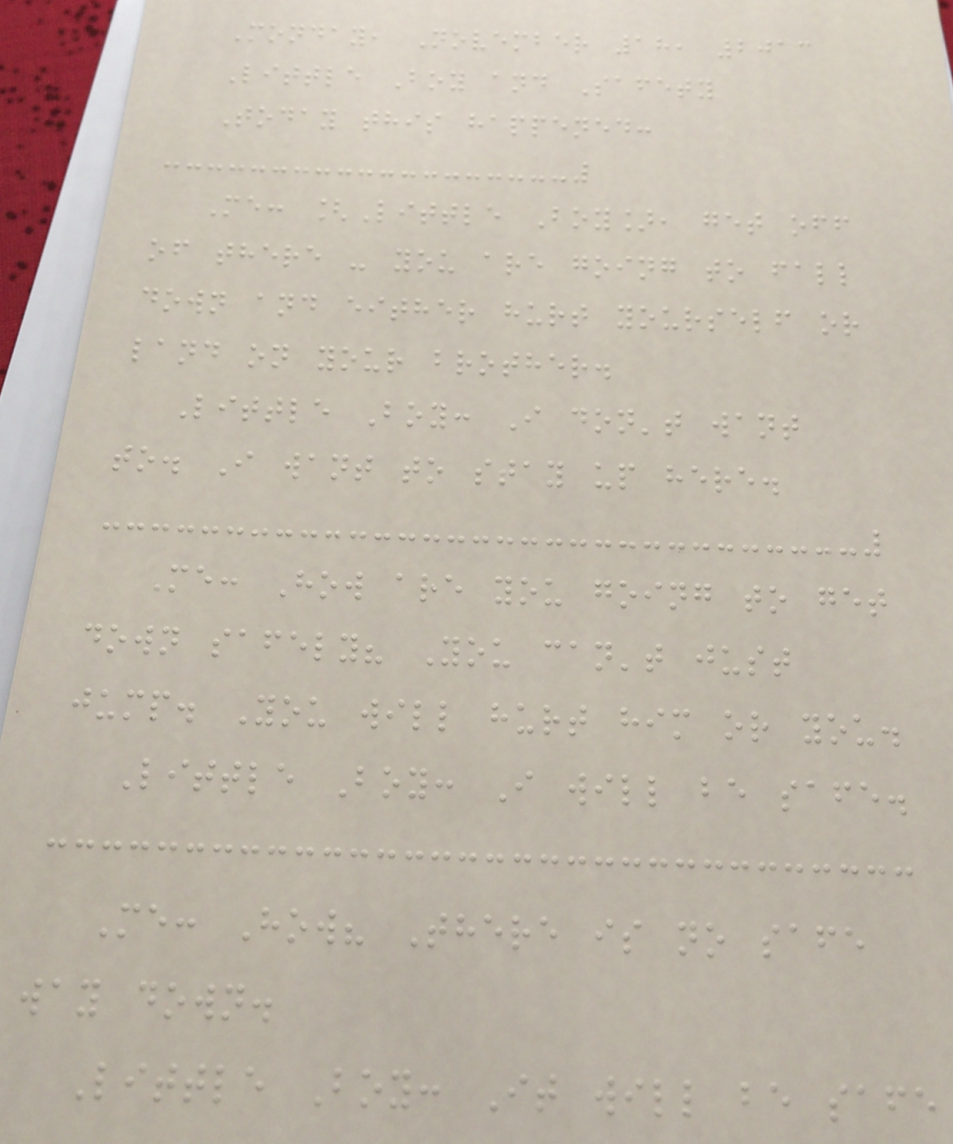Monday, November 18, 2013
Little Boy and Safety
Today this happened:
Me: [Little Boy], get off
of there - you are going to fall
down and either hurt yourself or
land on your brother.
Little Boy: I don't want
to. I want to stay up here.
Me: How are you going to get
down safely? You can't just
jump. You will hurt him or you.
Little Boy: I will be safe.
Me: How? There is no safe
way down.
Little Boy: It will be safe
